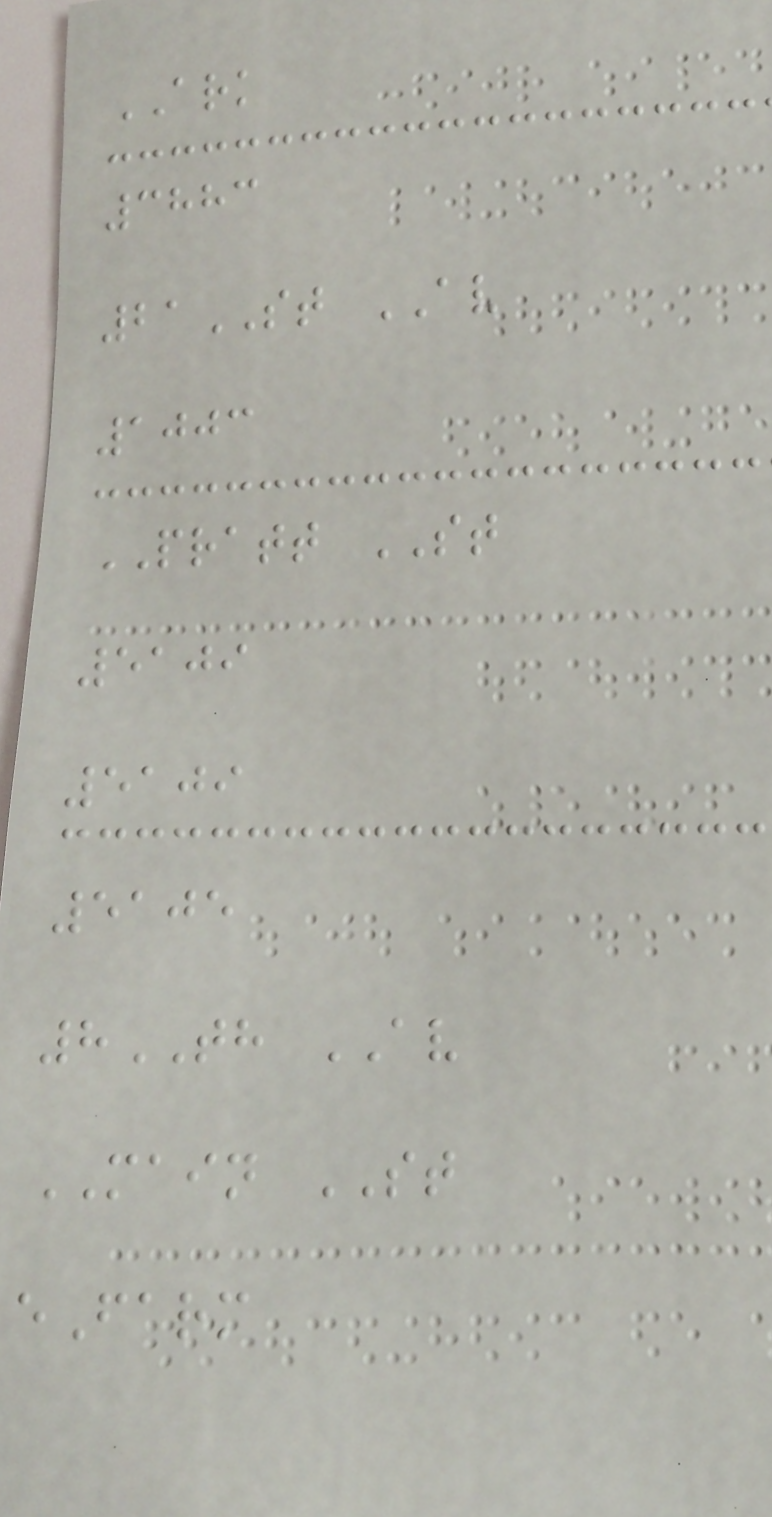ARK
3883
21ST AV
1003
PRATT ST
5109
5109
5105
8TH AV
MAIN ST
eFarm
